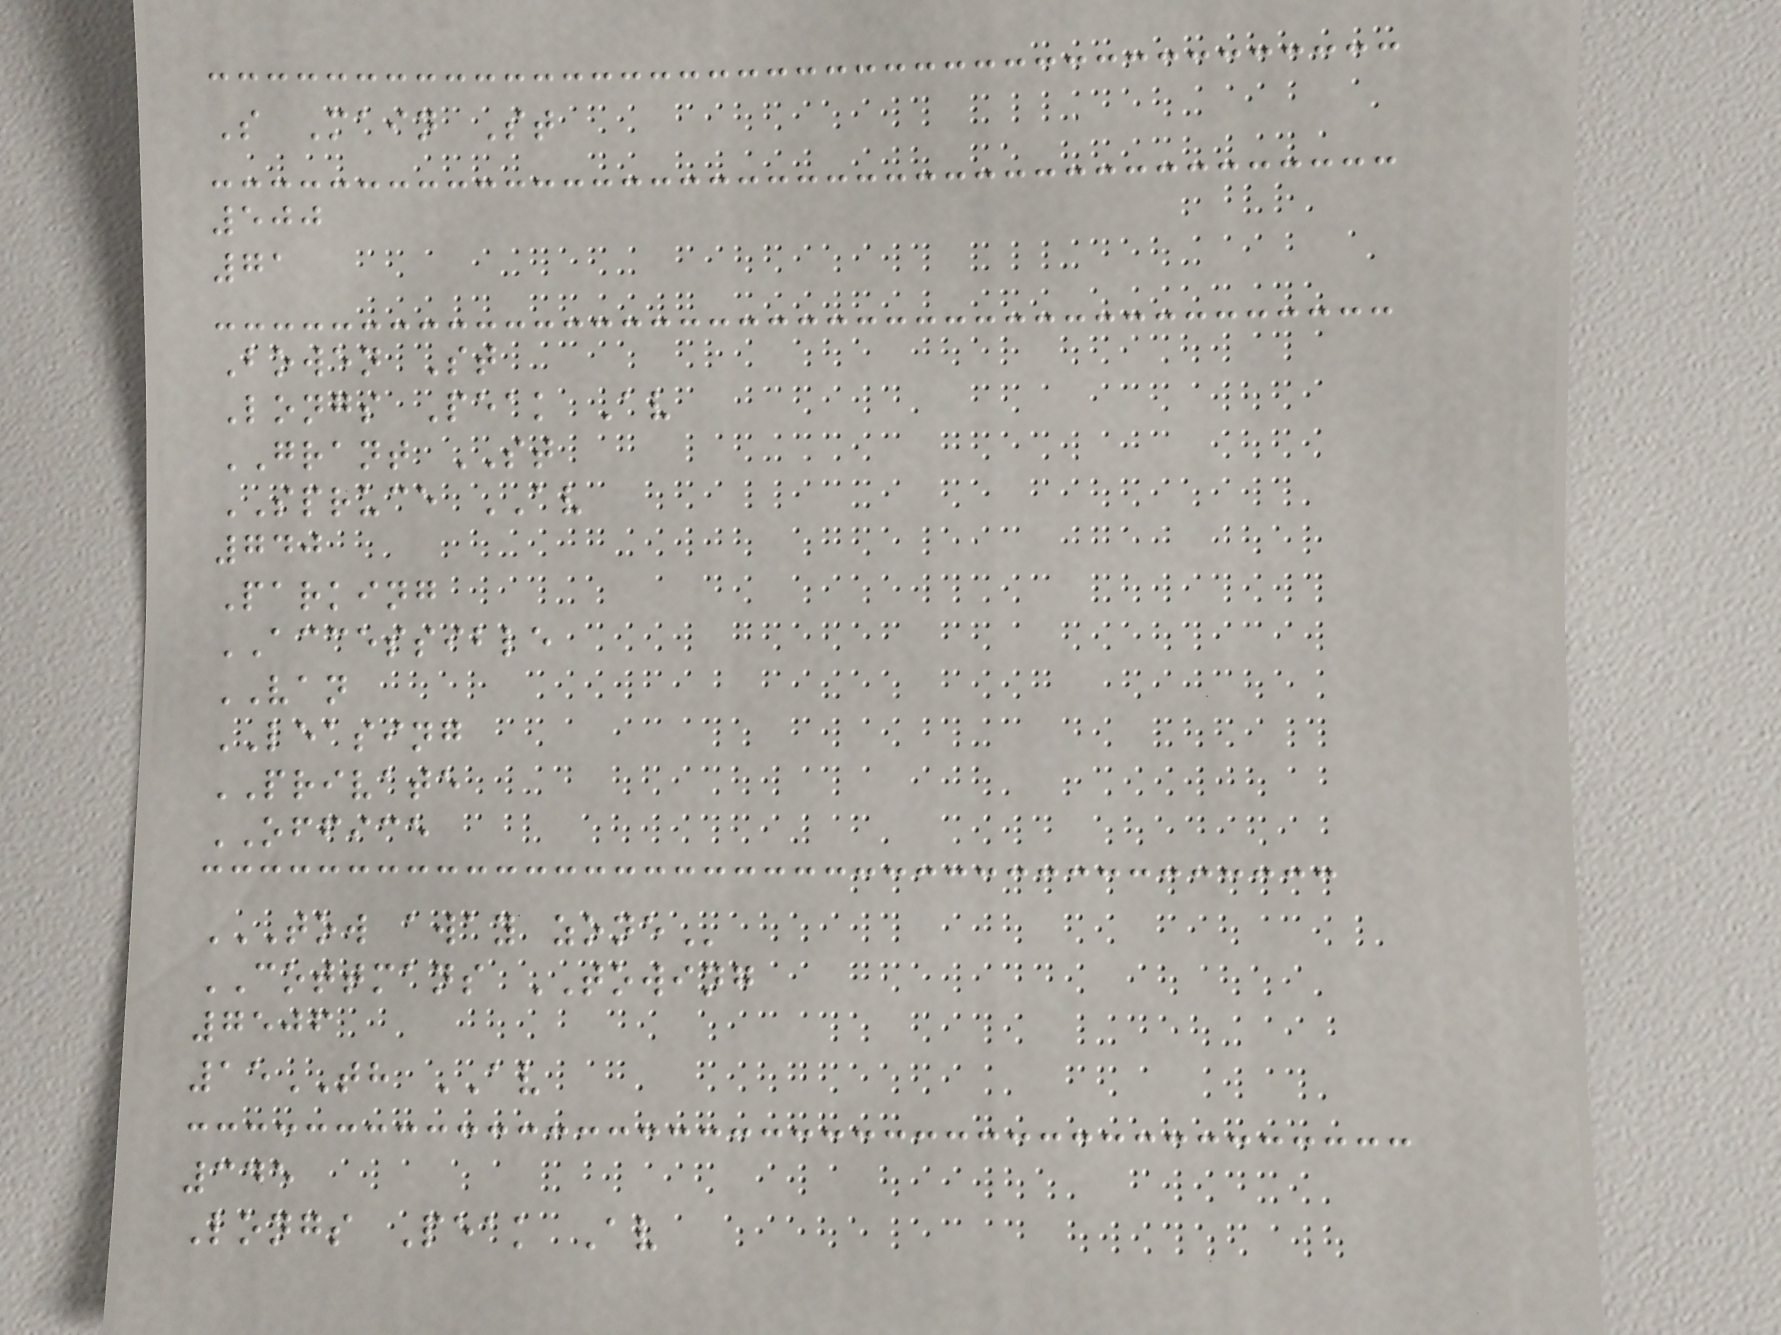S Main St
500
71
Bowen St
Longs Peak Av
GRANT ST
SPRUCE AV
740
Parking
ACCESSIBLE
VAN
LEASING
PRIVATE
OFFICE
TOW AWAY ZONE
COTTMANS TOWING
7506
15TH AV
345
Longs Peak Av
